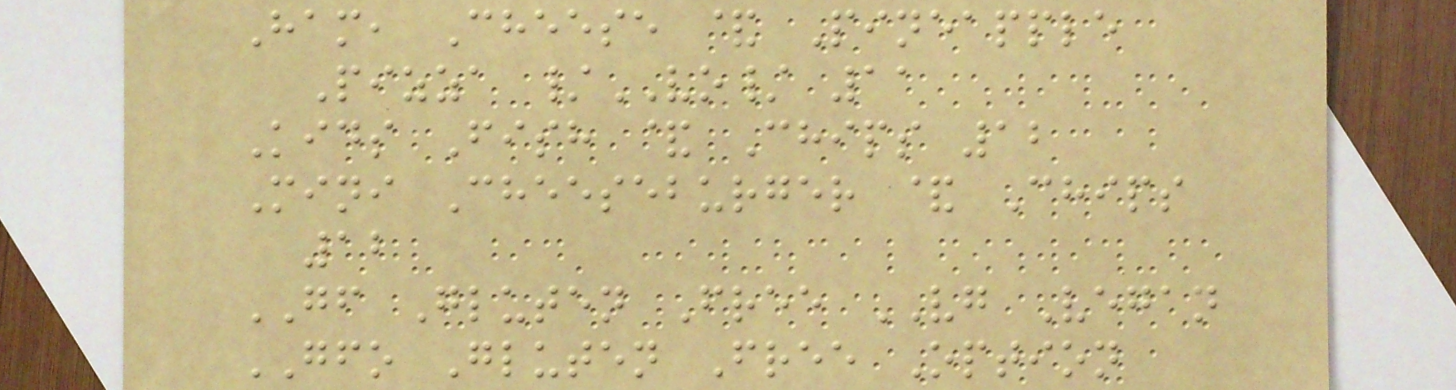Ham, Cheese & Pineapple
Pizza /VO/ 11
Kids Fish & Chips 12
Mini Cheeseburger & Chips
12
GF Gluten Free VG Vegan
GFO Gluten Free Option
